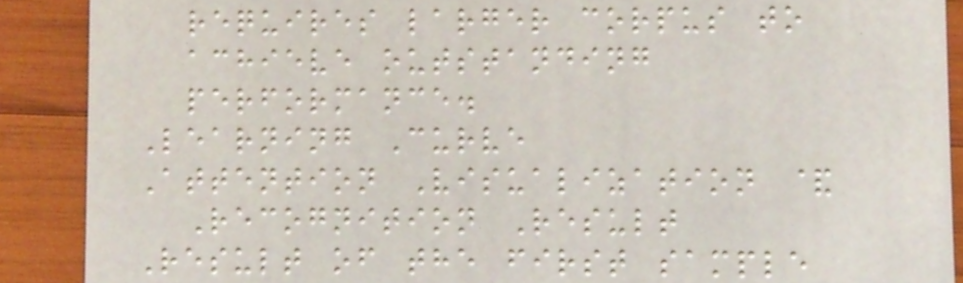requires larger corpus to
achieve outstanding
performance.
Learning Curve
Attention Visualization &
Recognition Result
Result of the first sample
